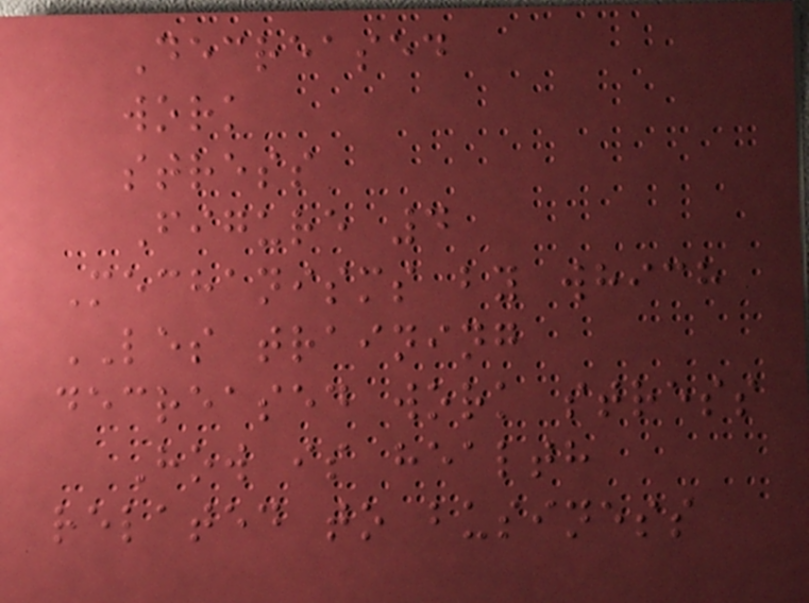Decreased
work
stress
Figure 4
Mechanisms by which
LES training
decreased work stress
How is health
related to business
